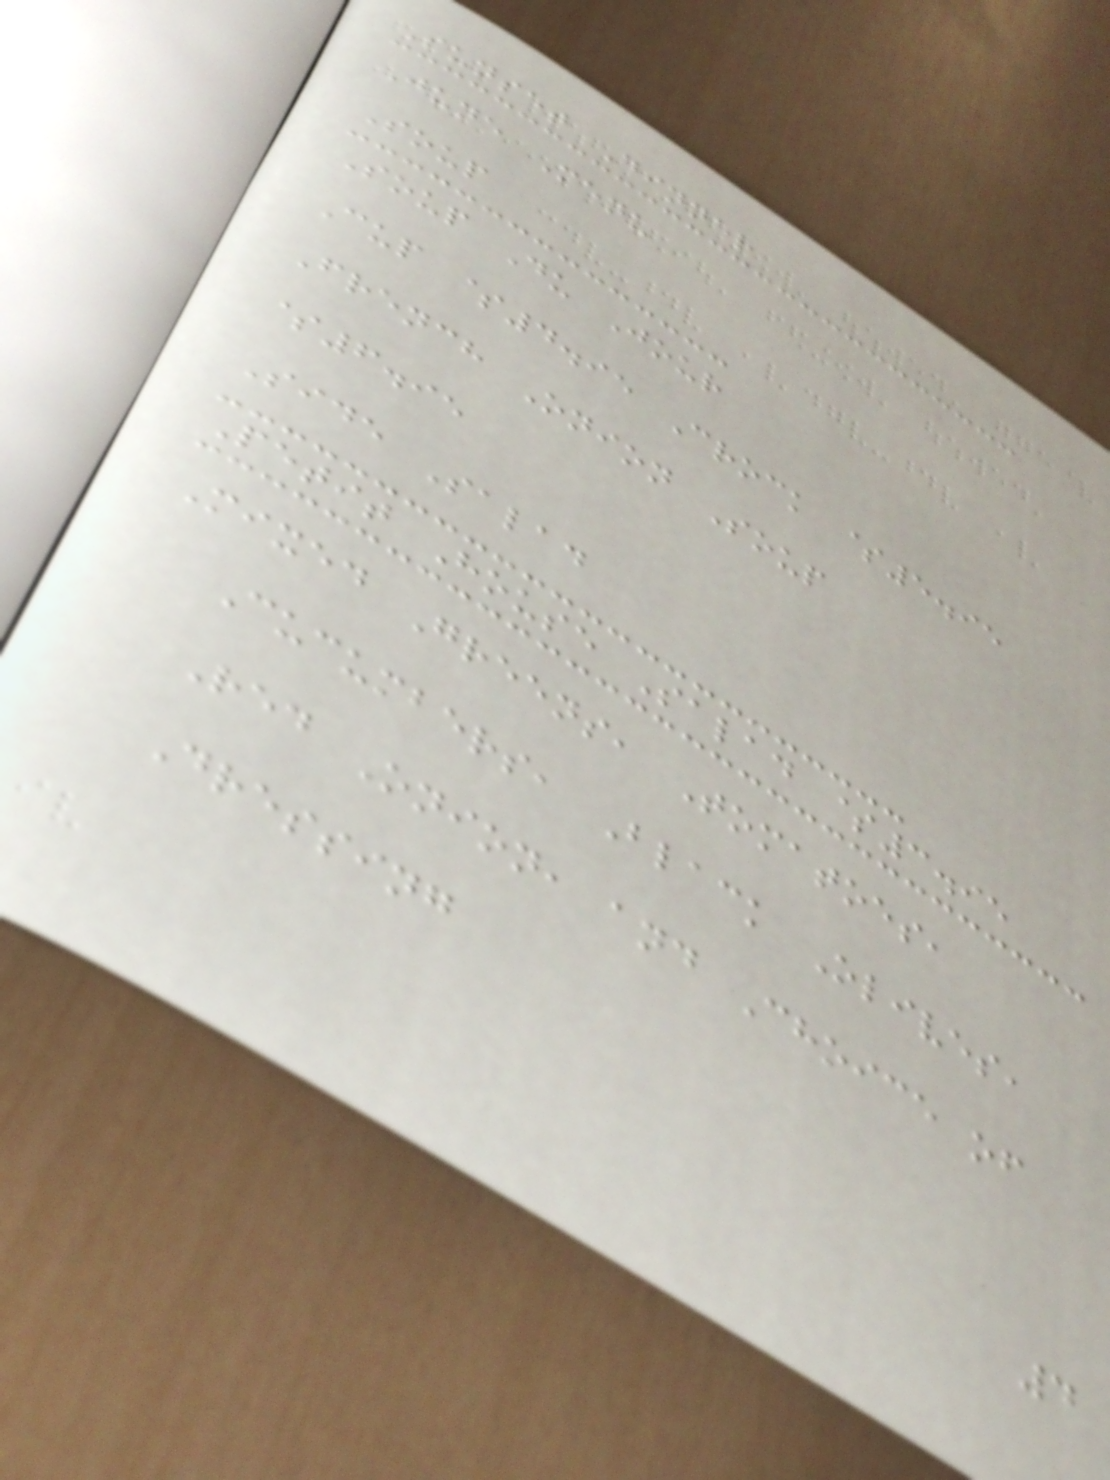Sunset Dinner
June Menu
Soup
Soup Du Jour
Cup $4.95 Crock $5.95
French Onion Soup
$6.95
Side Salad
Petit House Salad $3.95
Mixed Greens, Tomatoes,
Cucumbers, Black Olives,
Red Onion, and Choice of
Dressing
4
